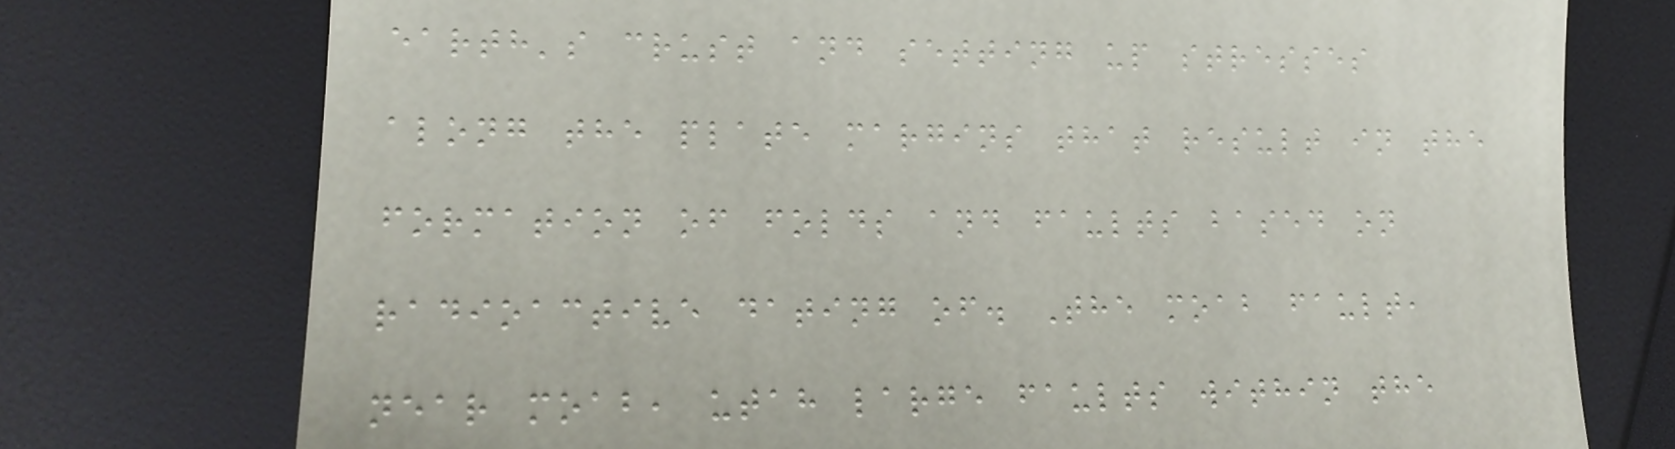earth's crust and setting up stresses
along the plate margins that result in the
formation of folds and faults based on
radioactive dating of. The moab fault,
near moab, utah large faults within the
